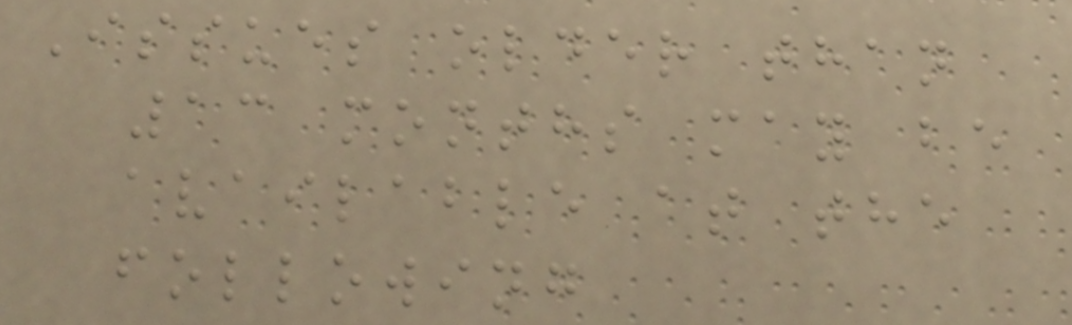Issues older than
13 months may be
available at the
following
